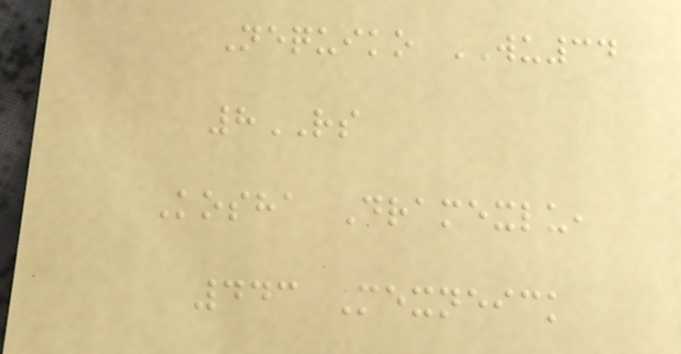Nequiko WU34
8RS
Kosha Dramexlu,
443 Mexneick
